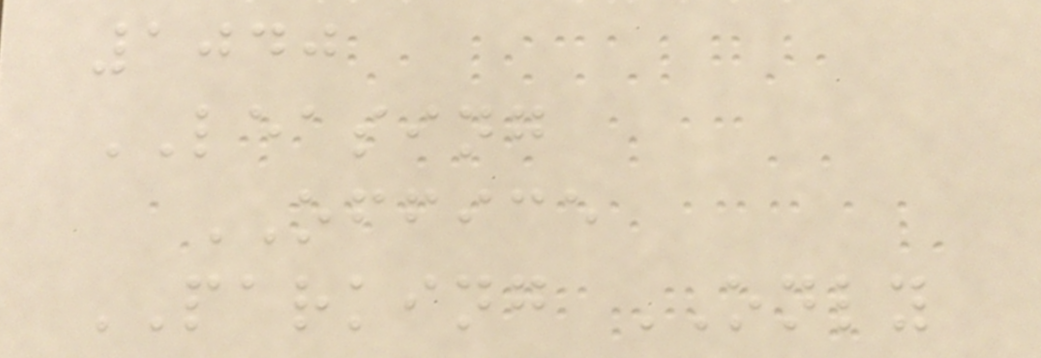1040
LEASING
OFFICE
PARKING ONLY
